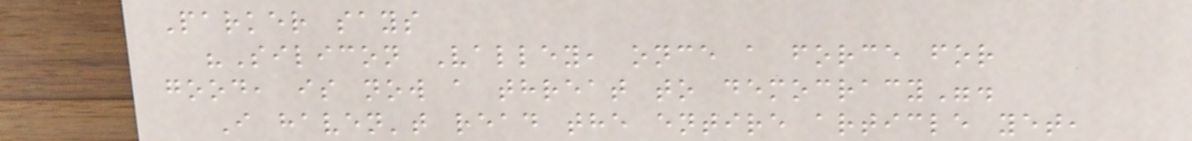Parker says
"Silicon Valley, once a force for
good, is now a threat to democracy".
I haven't read the entire article yet,
